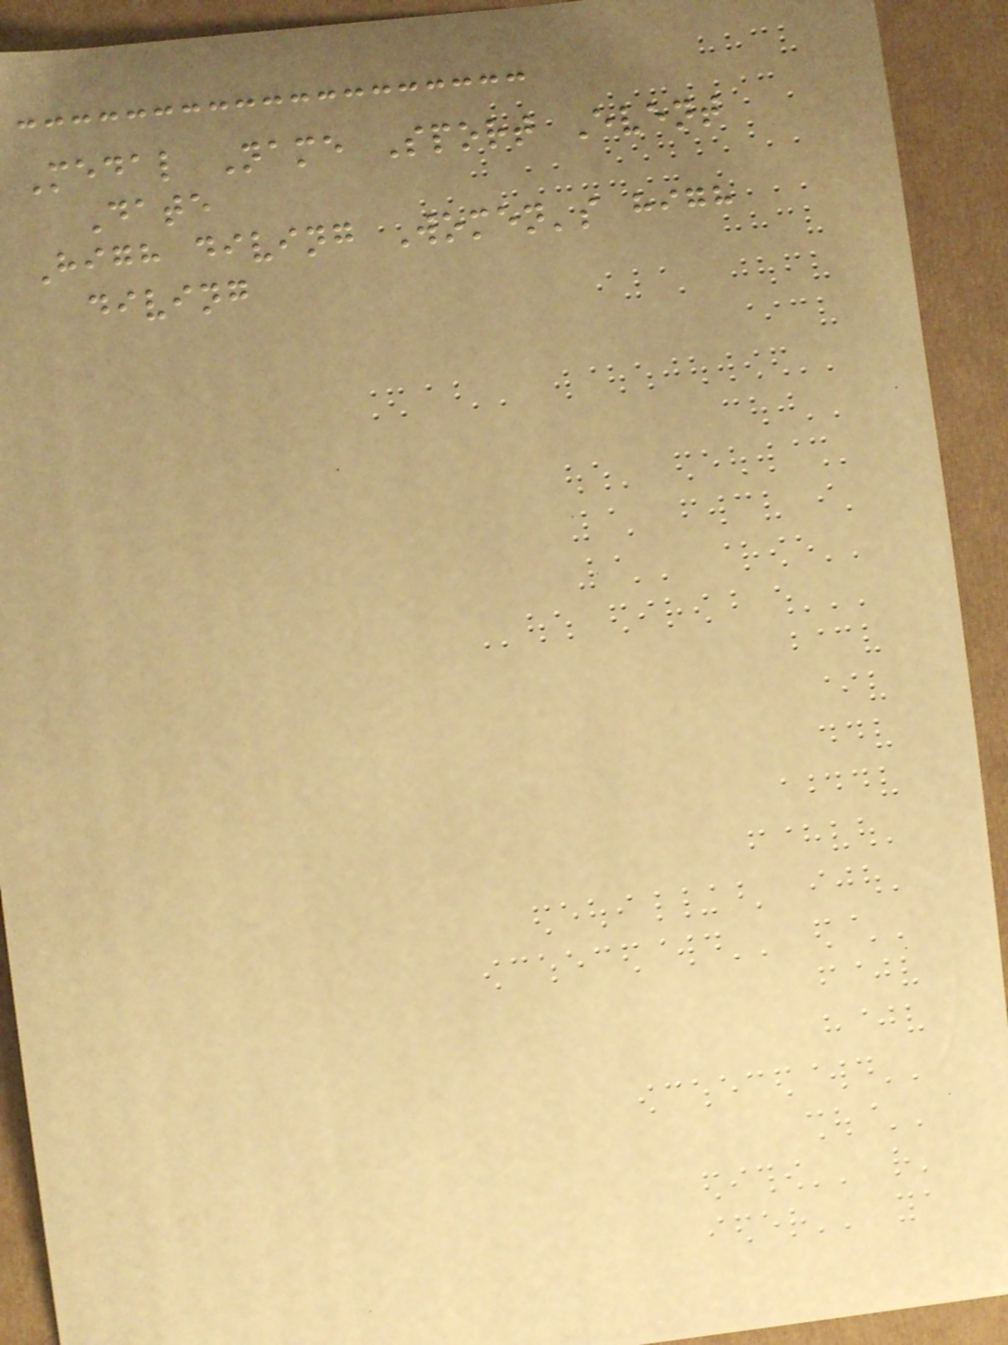Medal Name Sport Event
Date
High diving Women's high
diving
